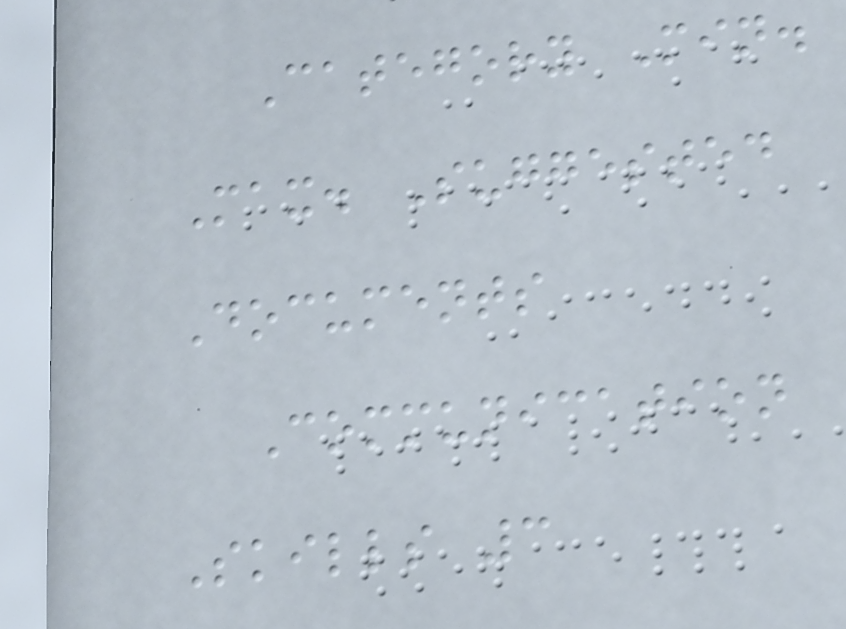Category Min.
Max. Suggested
Documents
Communication
Skills 3
